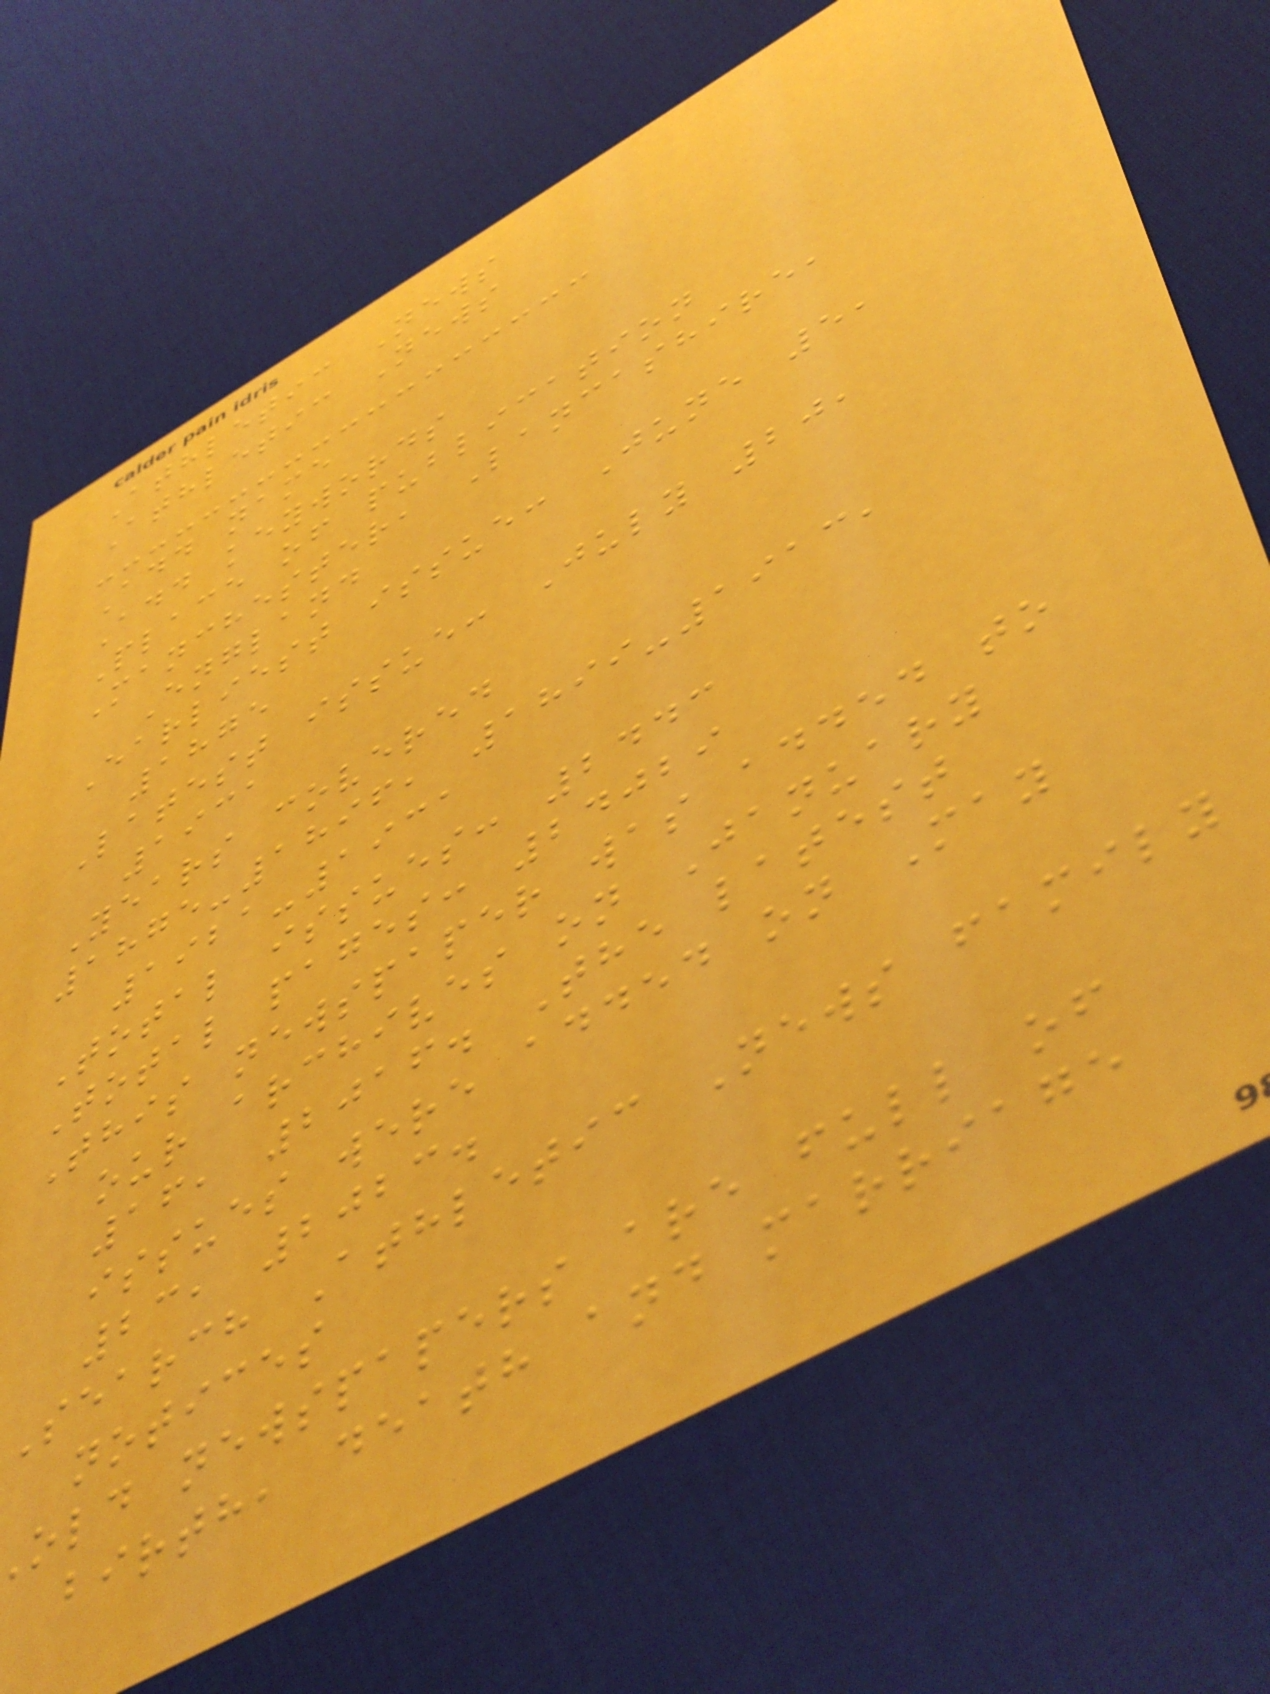Athletic News
Athletic News
Add name
Add keywords
Place of publication
Manchester, Lancashire,
England
Earliest issue: June 5,
1875
Latest issue: July 20,
1931
Years covered
1875-1896, 1899-1913,
1921-1931
Total issues: 2443
Total pages: 24029
This newspaper was added to
our archives on January
16, 2016. The latest
issues were added on May
23, 2023.
Search Athletic News family
notices
old newspapers are full of
birth, death and marriage
